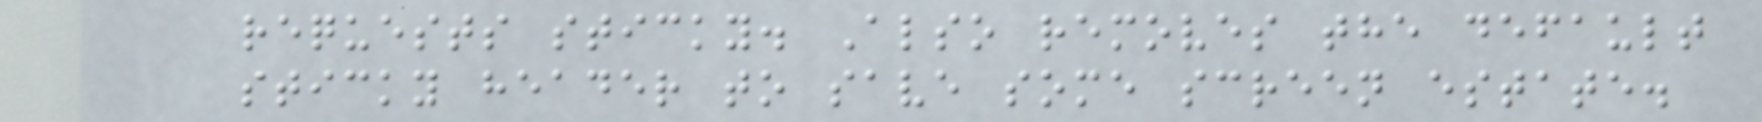requests sticky. Also removes the default
sticky header to save some screen estate.
